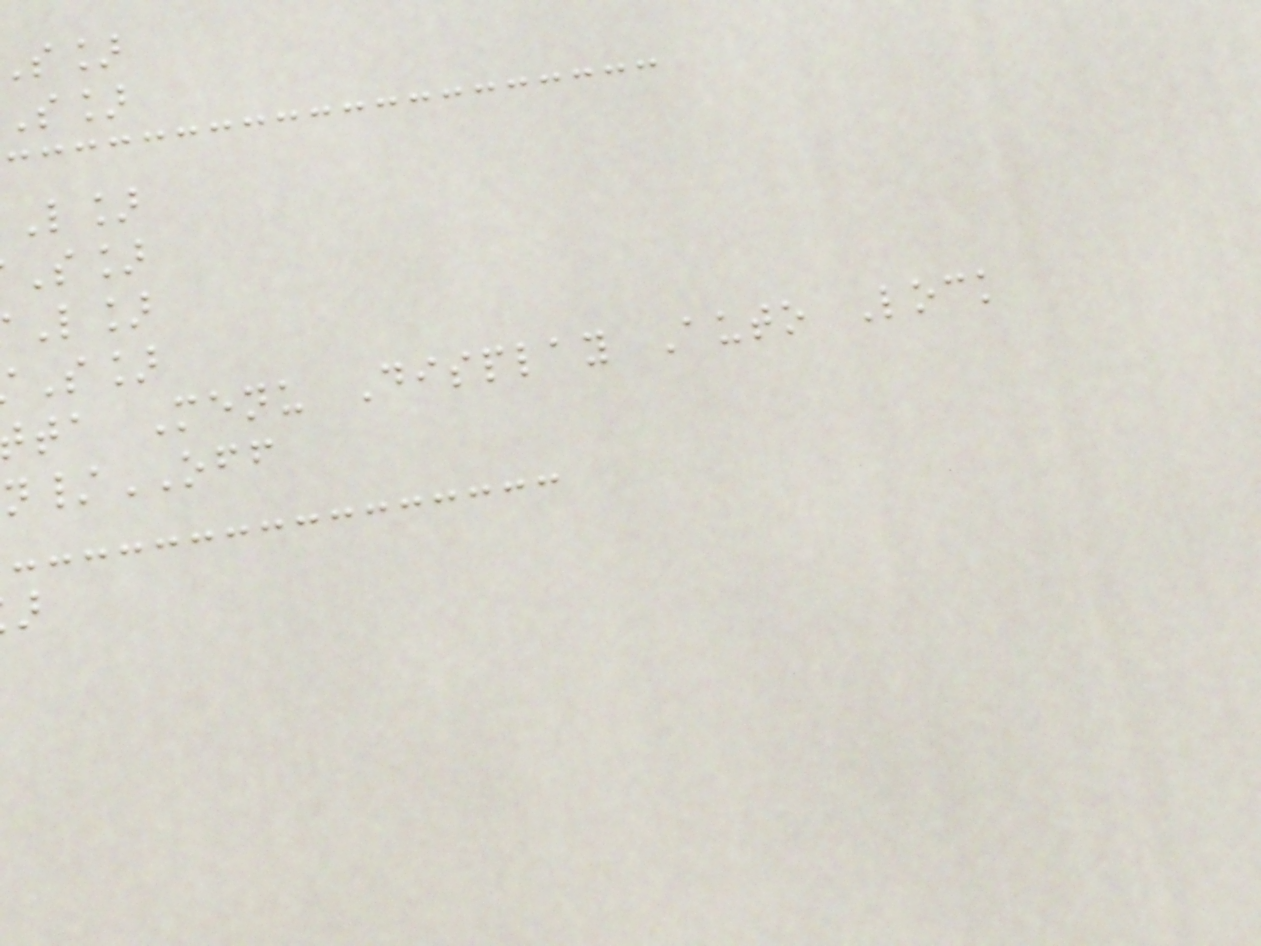S]
L]
S]
L]
S]
ta Menu Display Auto Lock
/OFF
